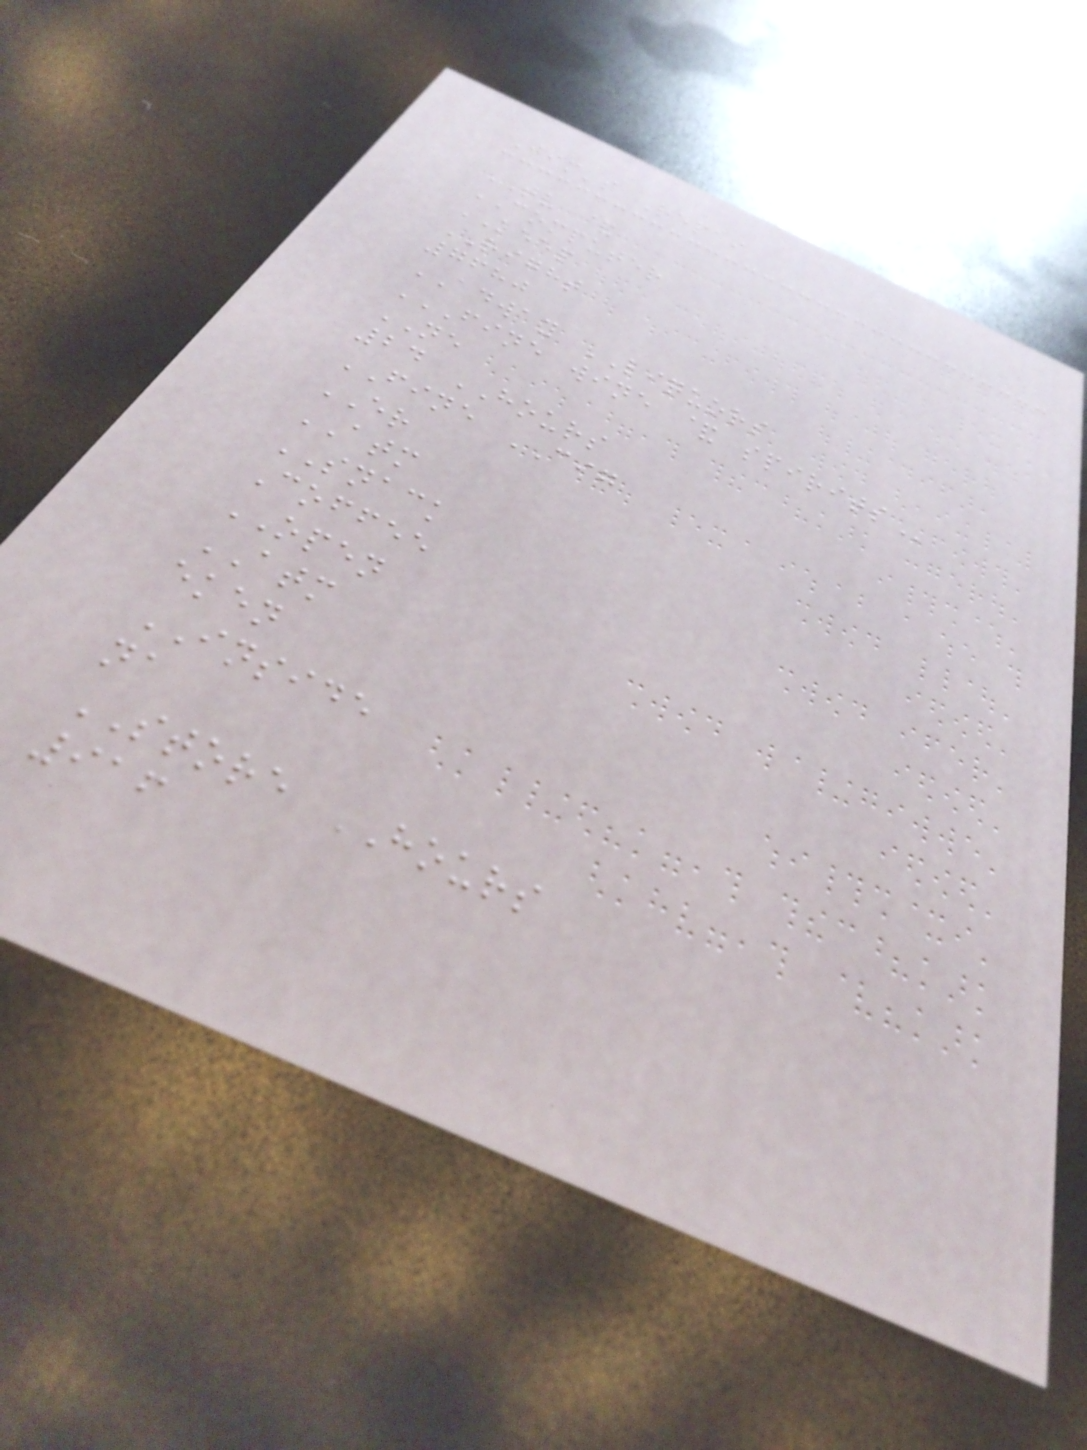Jim's Repai
TV &
COMPUTER
KEEP
RIGHT
7680
ADWAY LIQUORS
FINE WINE & SPIRITS
NE
24 HOURS
FINE CIG
ER
ATM
SNACK
Coffee
OPEN
ATM
eken
INSIDE
na
STORE HOURS
916
